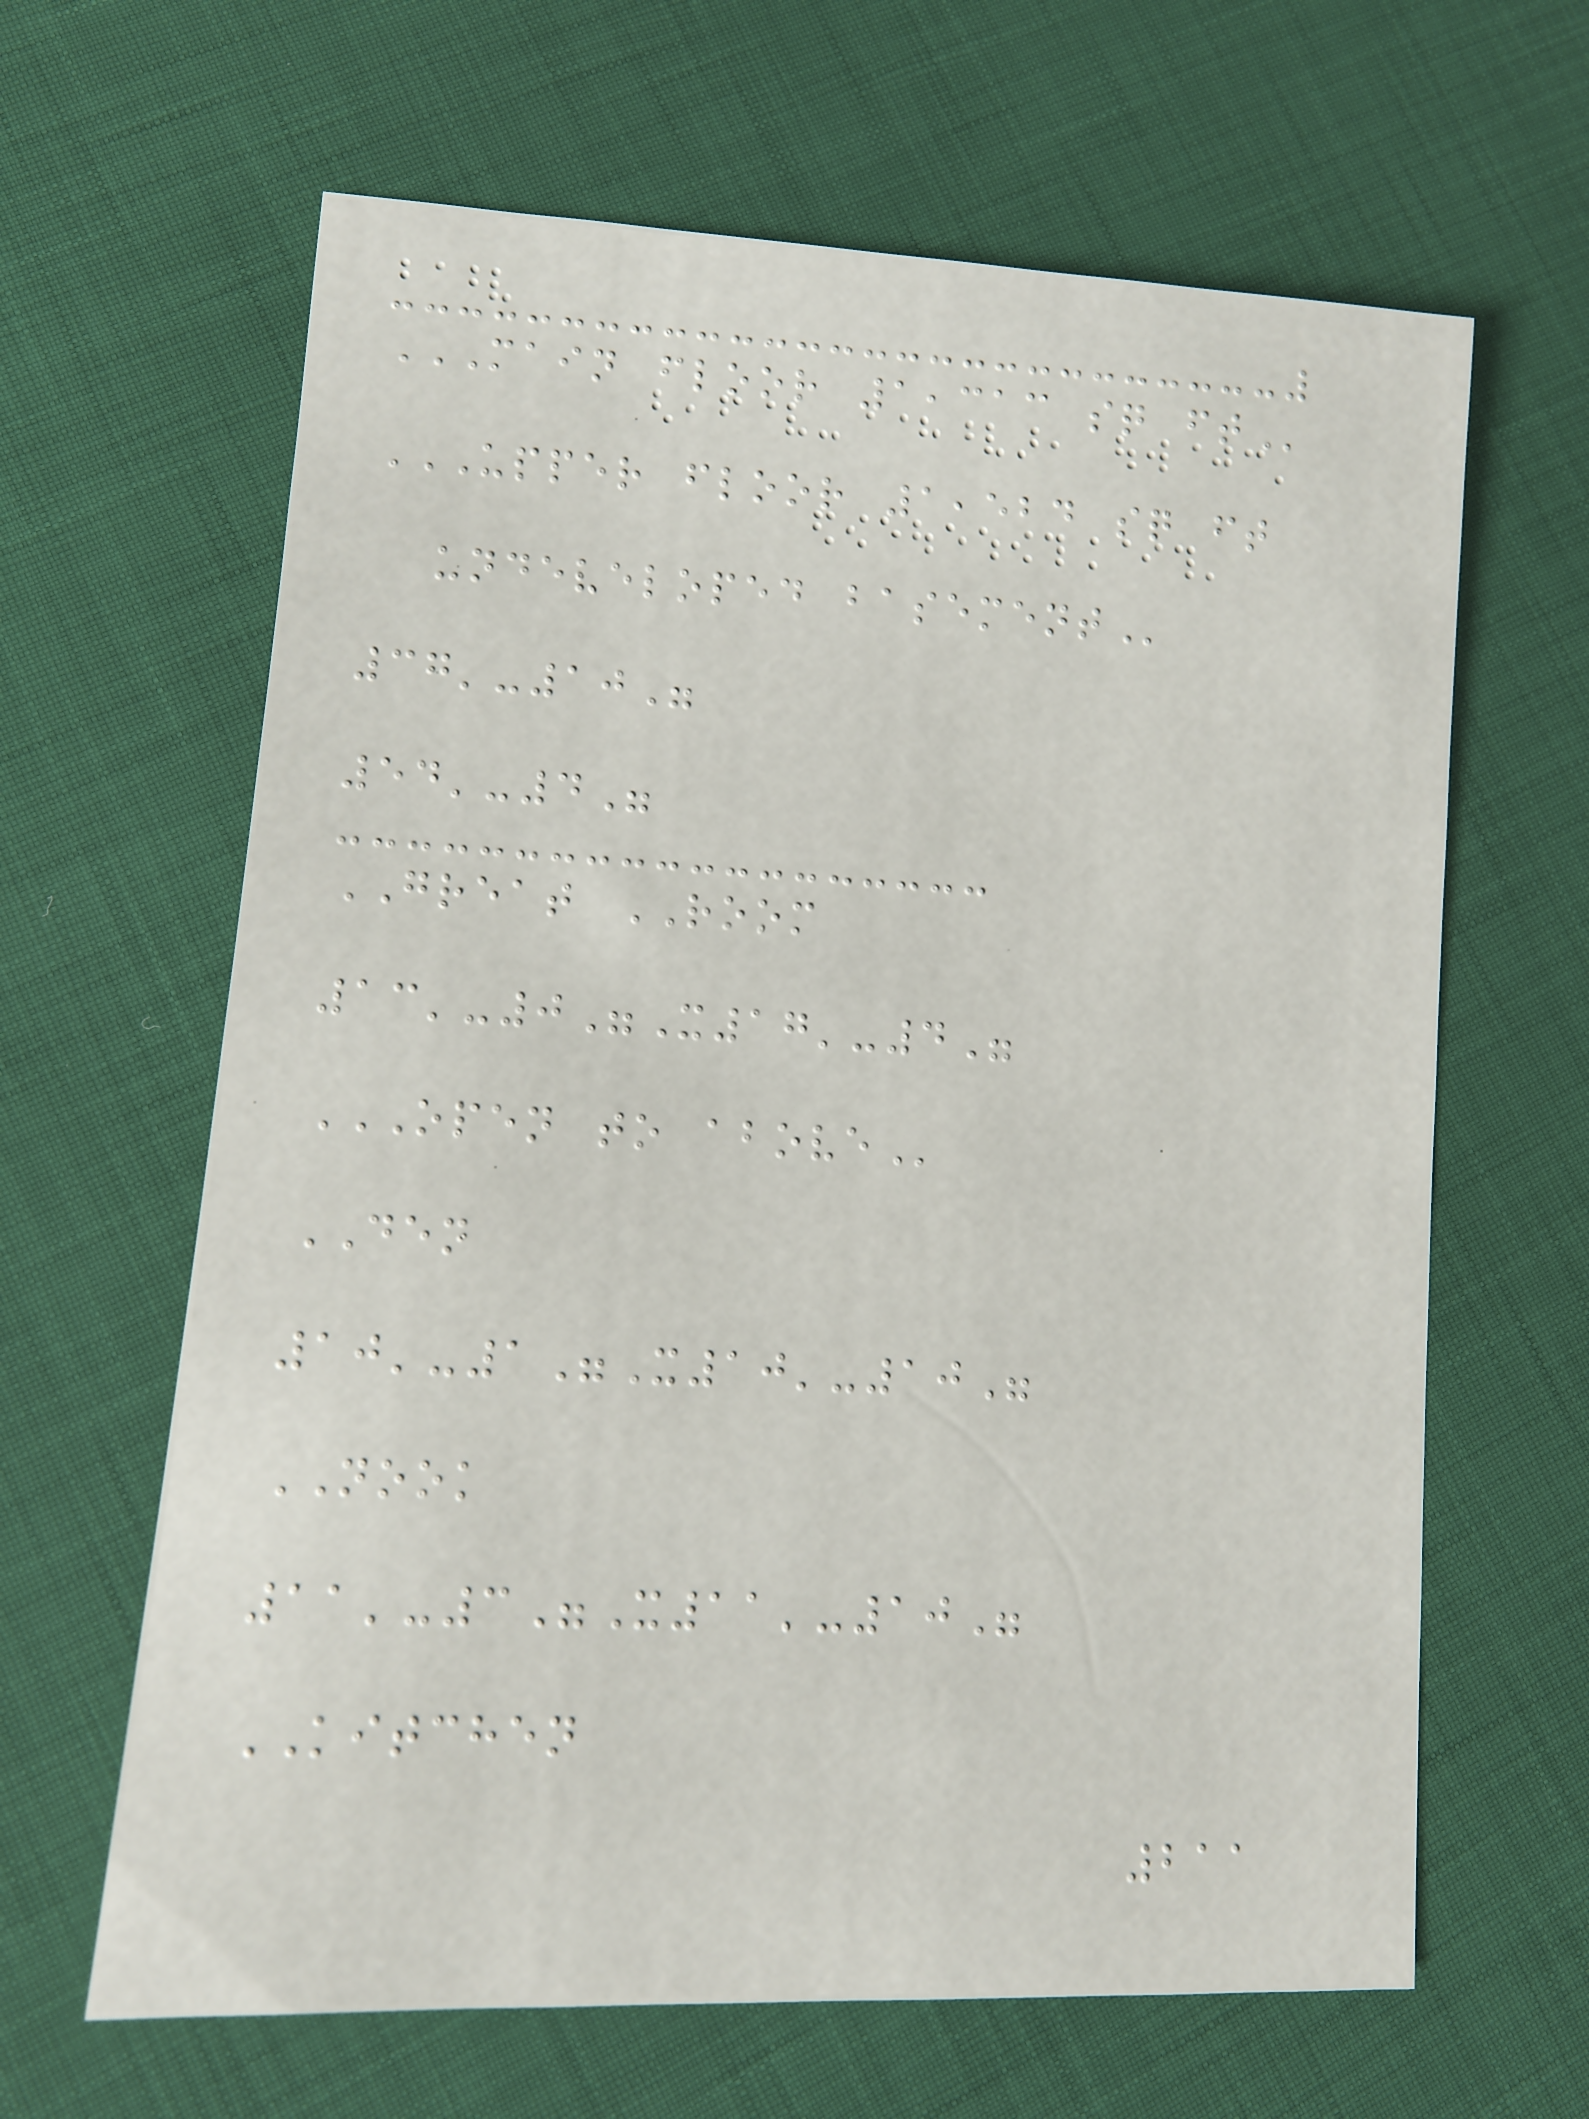MAIN FLOOR 1,313 SQ FT
UPPER FLOOR 1,524 SQ FT
UNDEVELOPED BASEMENT
37'-10"
54'-4"
GREAT ROOM
13'-0"X17'-4"
OPEN TO ABOVE
DEN
10'-1"X10'-10"
NOOK
11'-3"X11'-10"
KITCHEN
211
